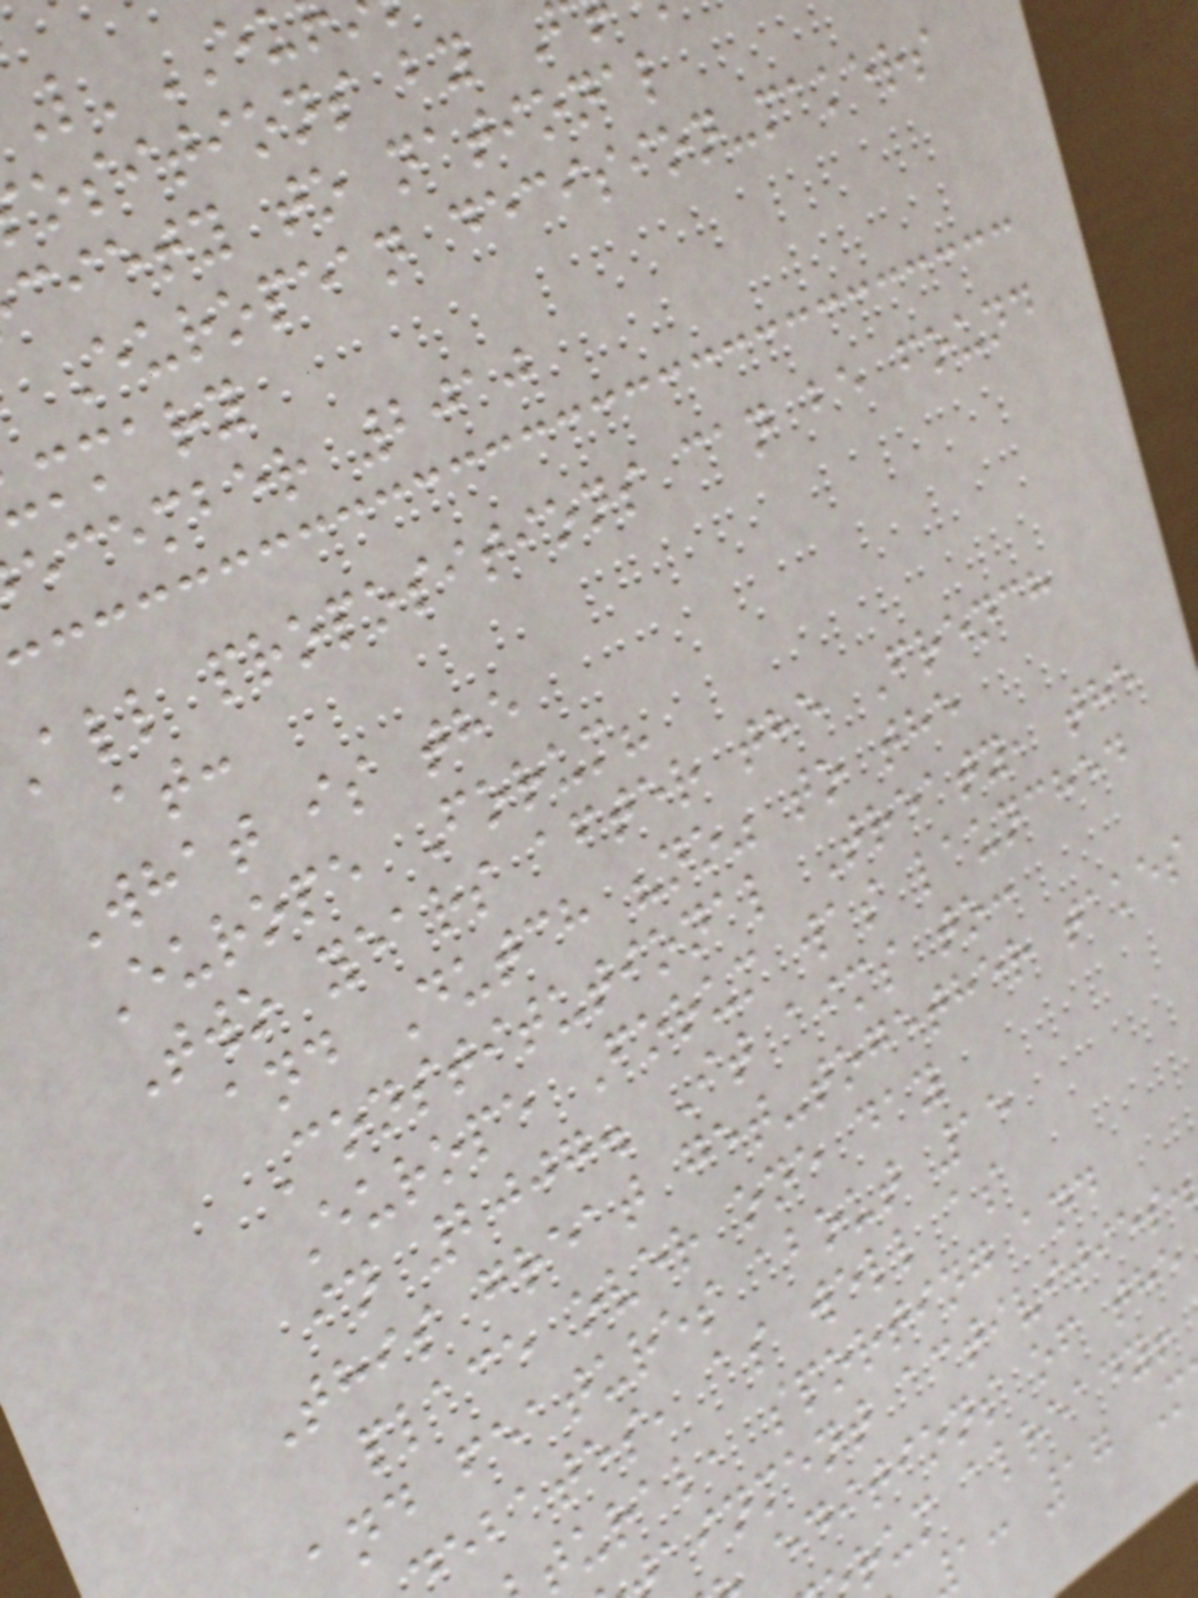ositions by
ciety to national
European decision-makers
mmary
ecember 2010
all propositions can be found
at:
What is the
Europe Forum?
Two years after the French
and Dutch "no" to the
Constitutional Treaty, the
Europe Forum was launched
in 2007. It aims to:
This great get-together takes
place over one day
and features about 15
ebates, as well as
tural, sporting and
ainment activities.
editions of the
rum already!
a: 17 M
